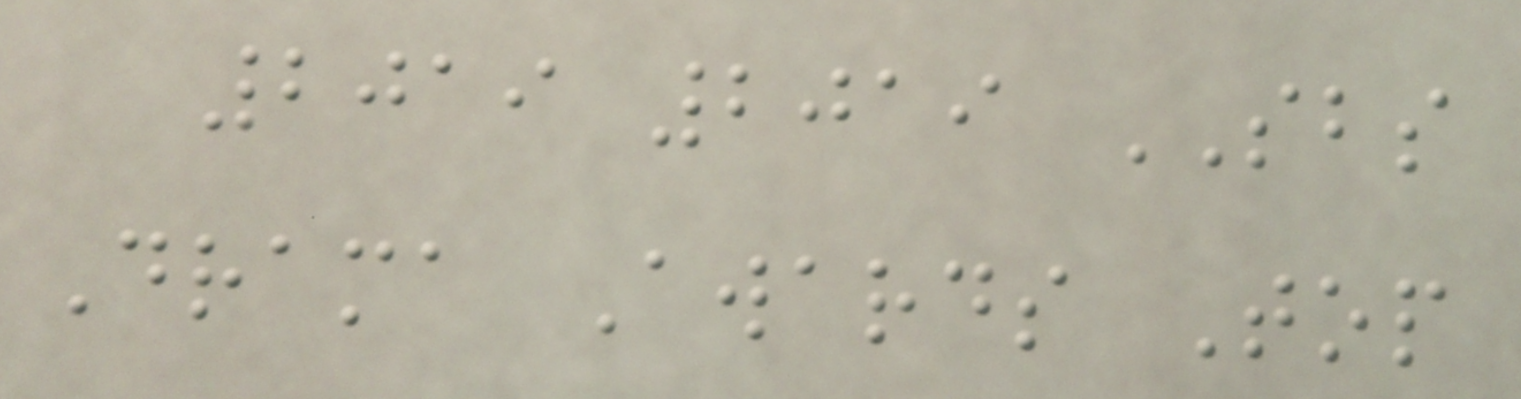2019 2019 SBS
Drama Awards Top
